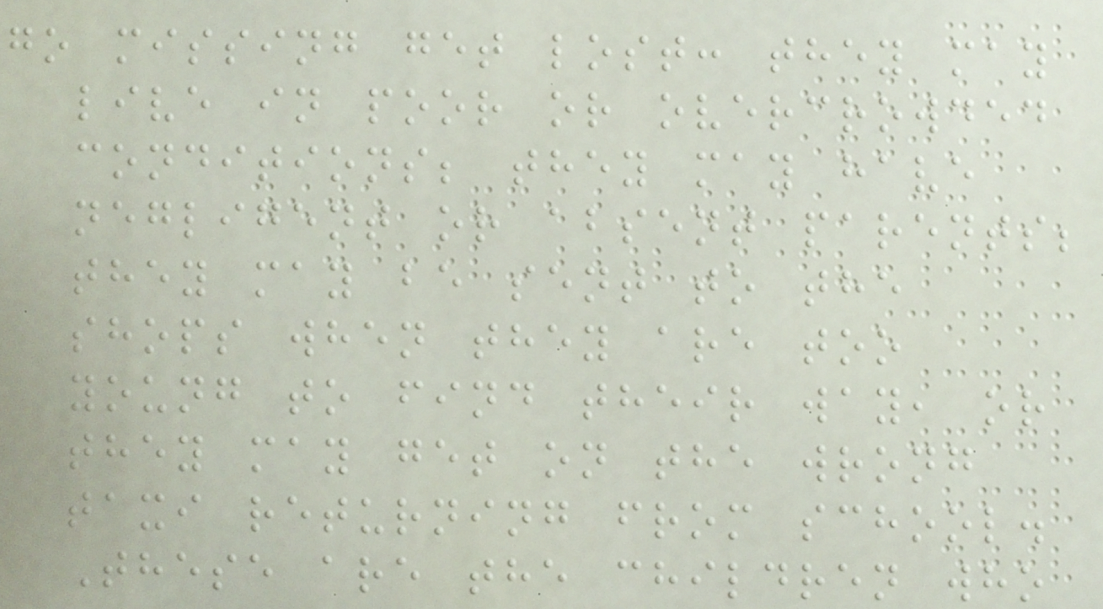go missing get lost: they may
live in poor or overcrowded
conditions; they may have
negligent or absent parents;
they may be sent to the
shops when they are too
young to find their way, or
they may get on the wrong
taxi returning from school.
These are the children who
